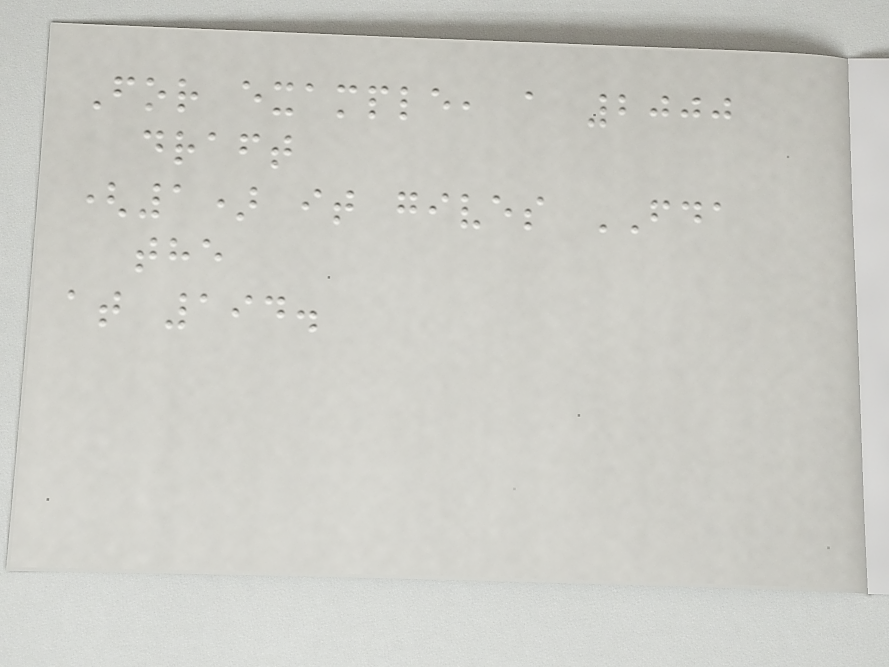For example, a 2000
draft
(1) it gives FDA
the
at 194.
